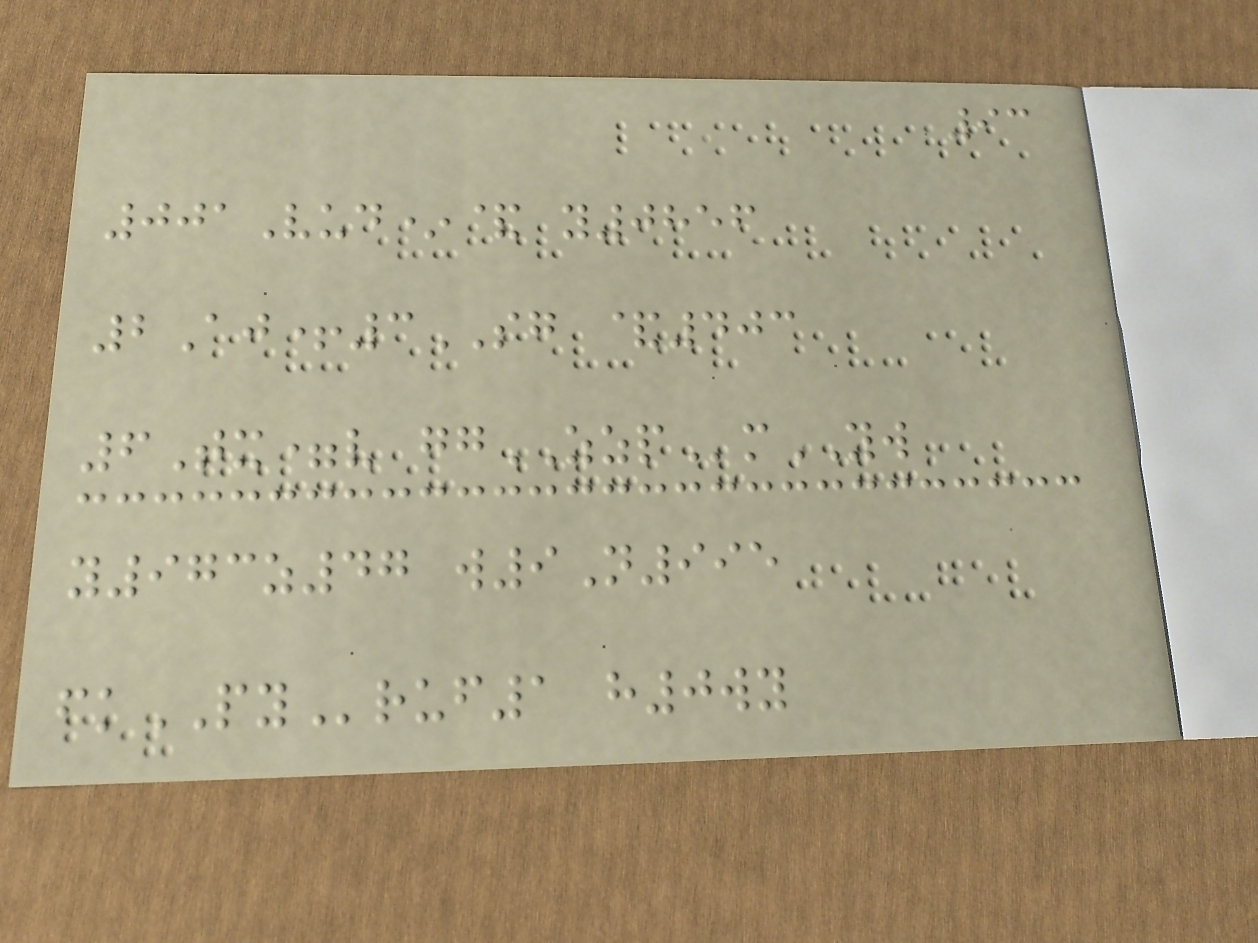93
001Vud*& y0856
2Aj+3SG &403
6Tx=v ggZZPmYW
y973z47 w9N995
fkPYruf1 h0wy
